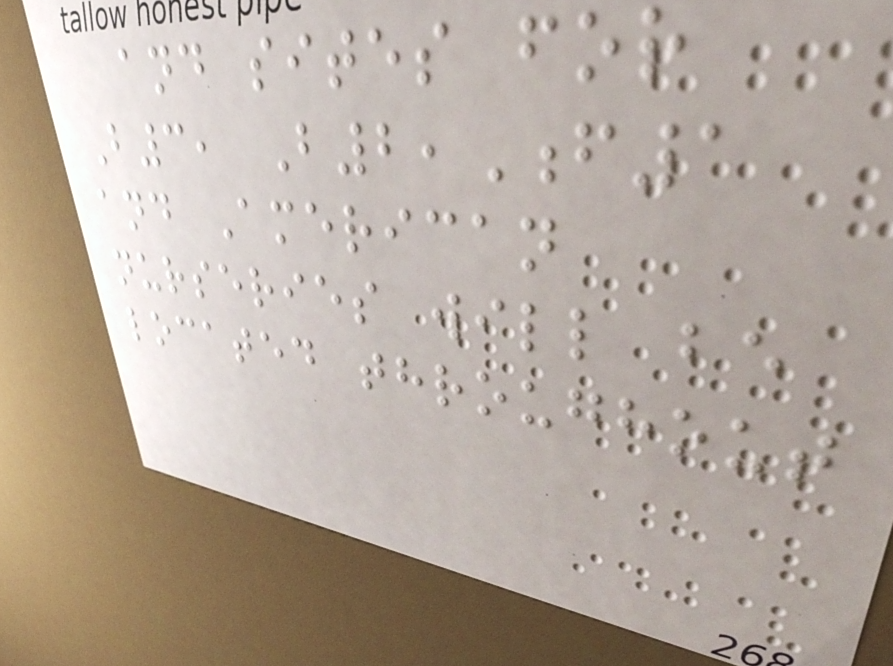and sites for
B3, B2,F1
and American
nurseries will be
located throughout
